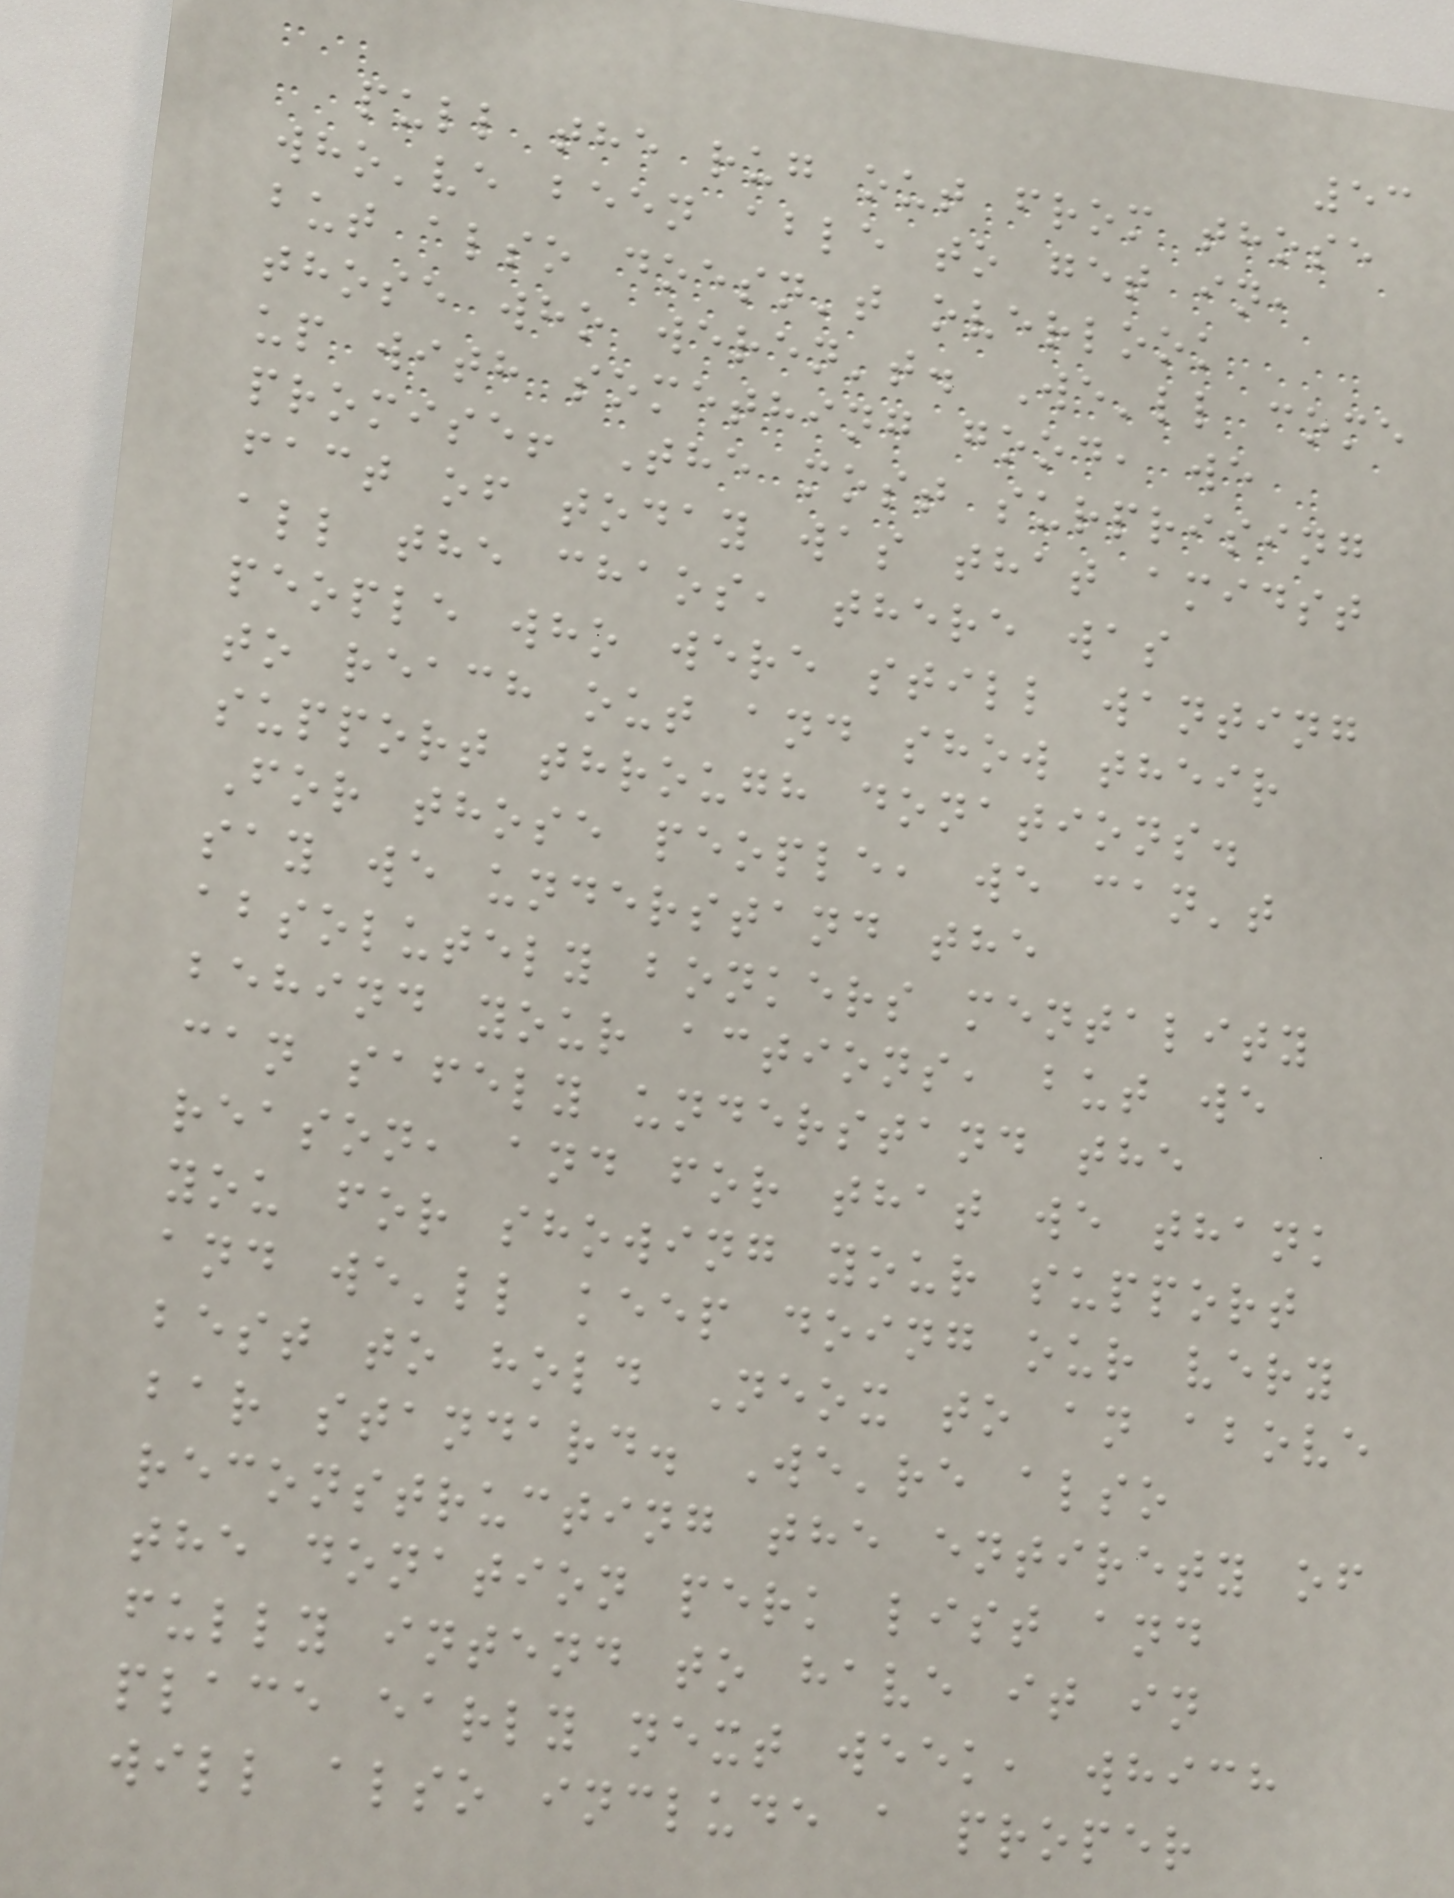53
pull the rug out from those
who've been able to get in,
but also doesn't overlook
those who weren't. We'll come
up with something good, we
promise! The most surprising
fact of today was that amidst
all the chaos, there was
people who were still wanting
to reach out and show their
support through donations.
For those people, we can't
say we understand the
absolutely bonkers mentality
behind your actions, but we
can safely understand the
reason, and for that we thank
you for showing your support
and we'll keep doing our very
best to hold Neox to an above
bar standard. We're also
reconstructing the entirety of
the donation perk list and
fully intend to have it in
place early next week, which
will also include a proper
